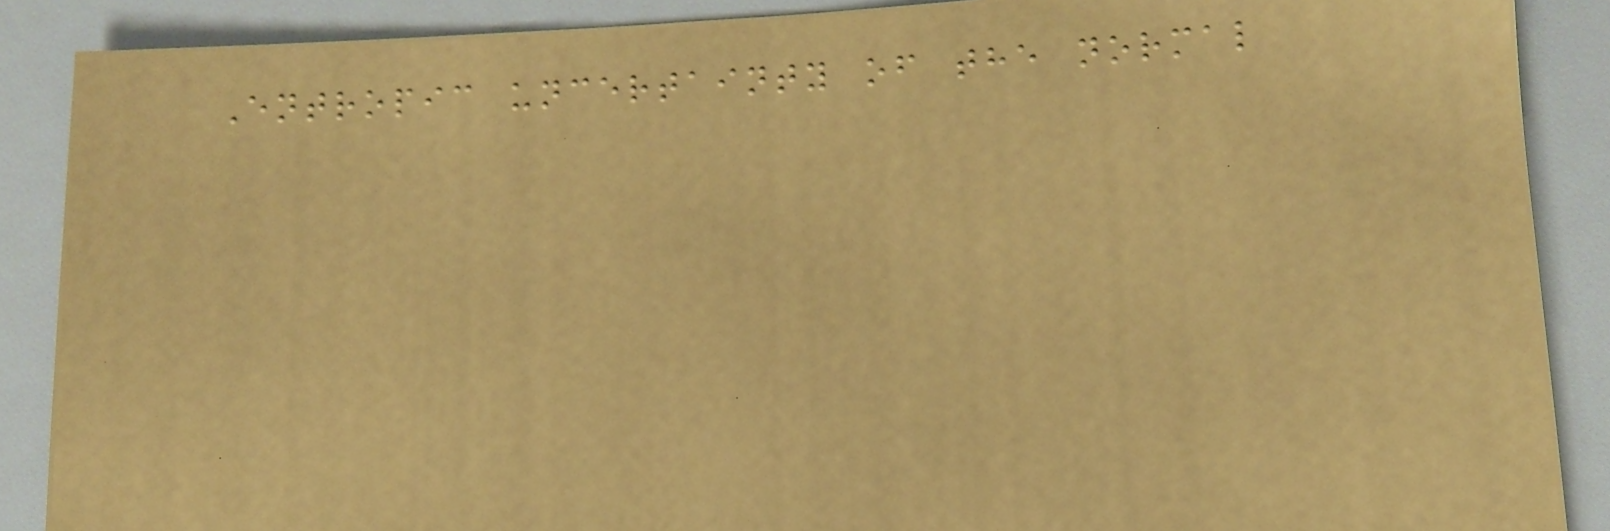Entropic uncertainty of the normal
